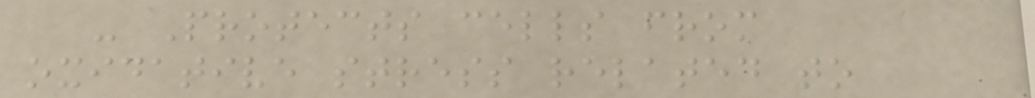- Protects cells from
oxidative stress related to
